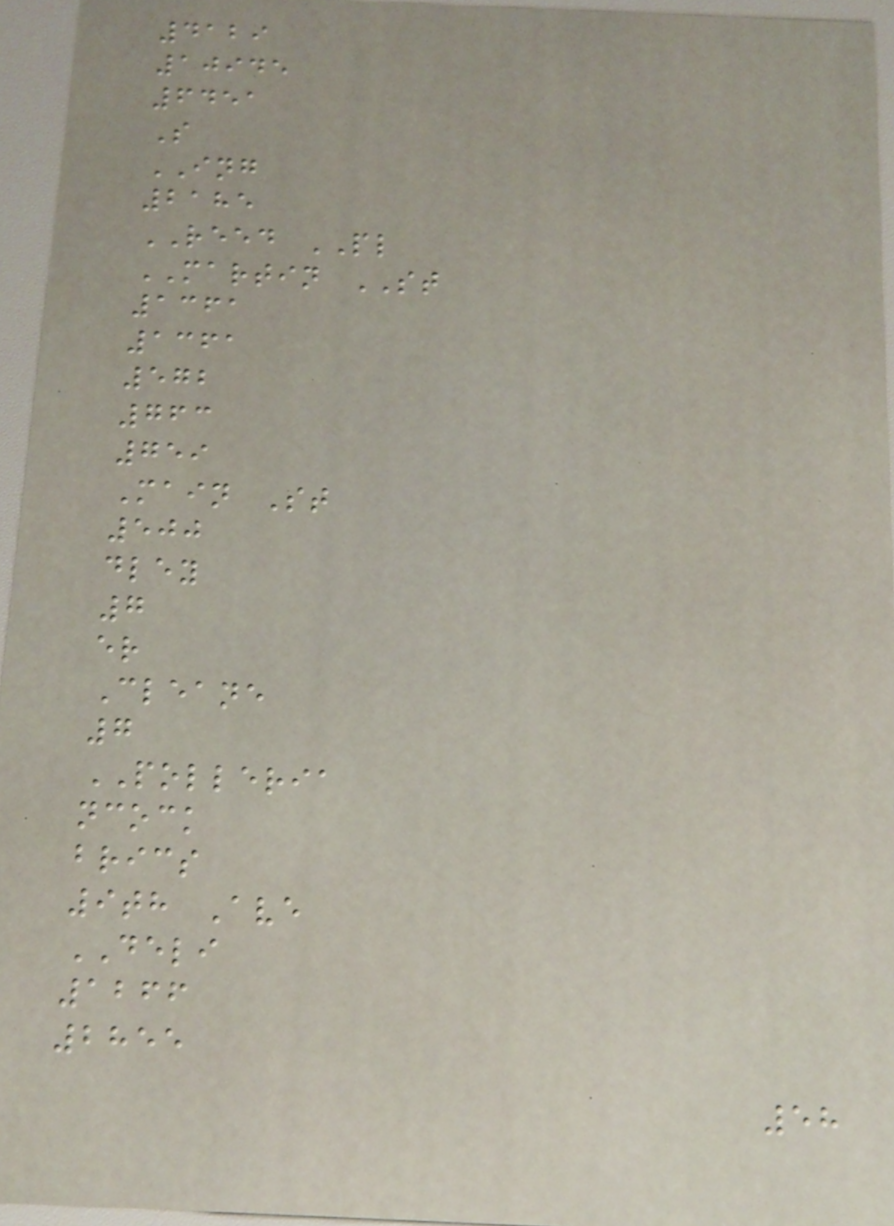4129
10945
6451
S
ING
2185
REED PL
MARTIN ST
1361
1361
572
763
759
Main St
500
dley
7
er
Cleane
7
POLLERIA
ncock
brics
9th Ave
DELI
1266
2855
58
